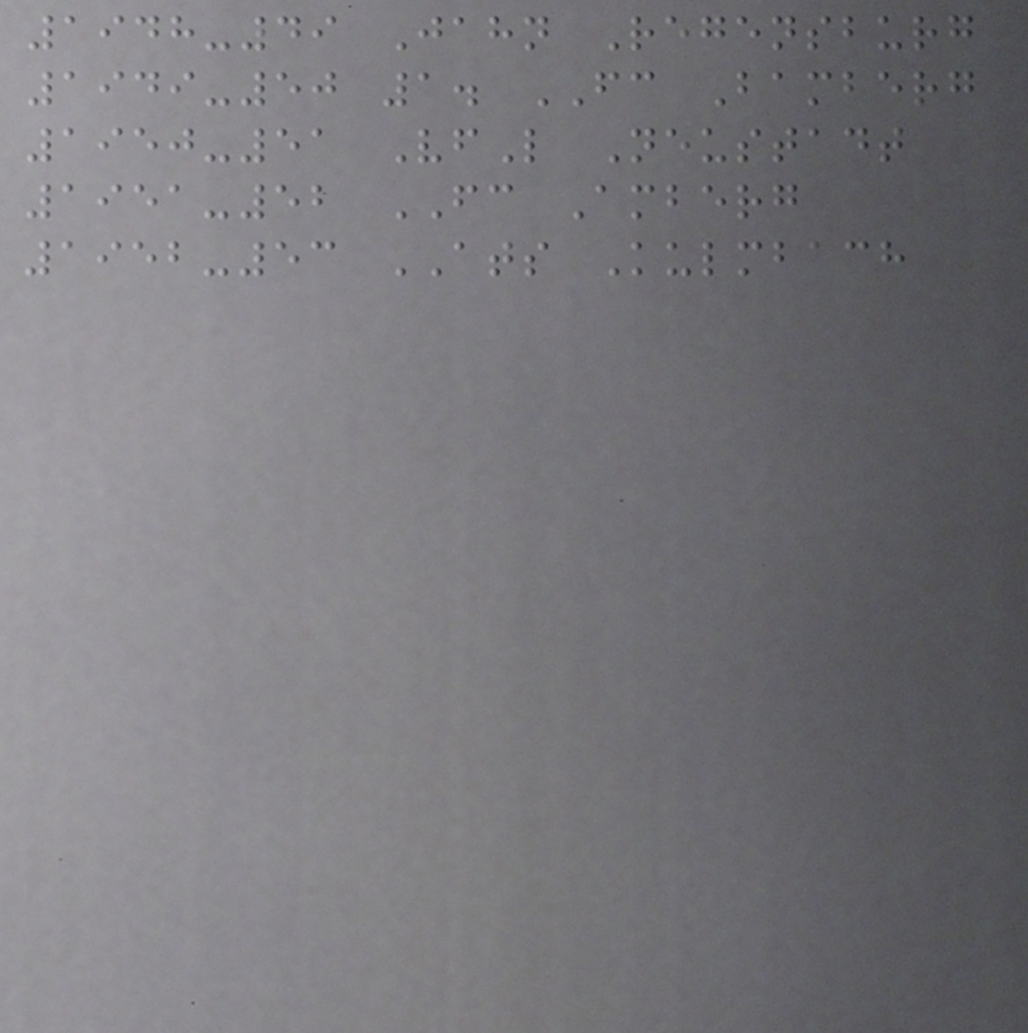1948-49 Jahn Regensburg
1949-50 1. FC Bamberg
1950-51 VfL Neustadt
1951-52 FC Amberg
1952-53 ATS Kulmbach
